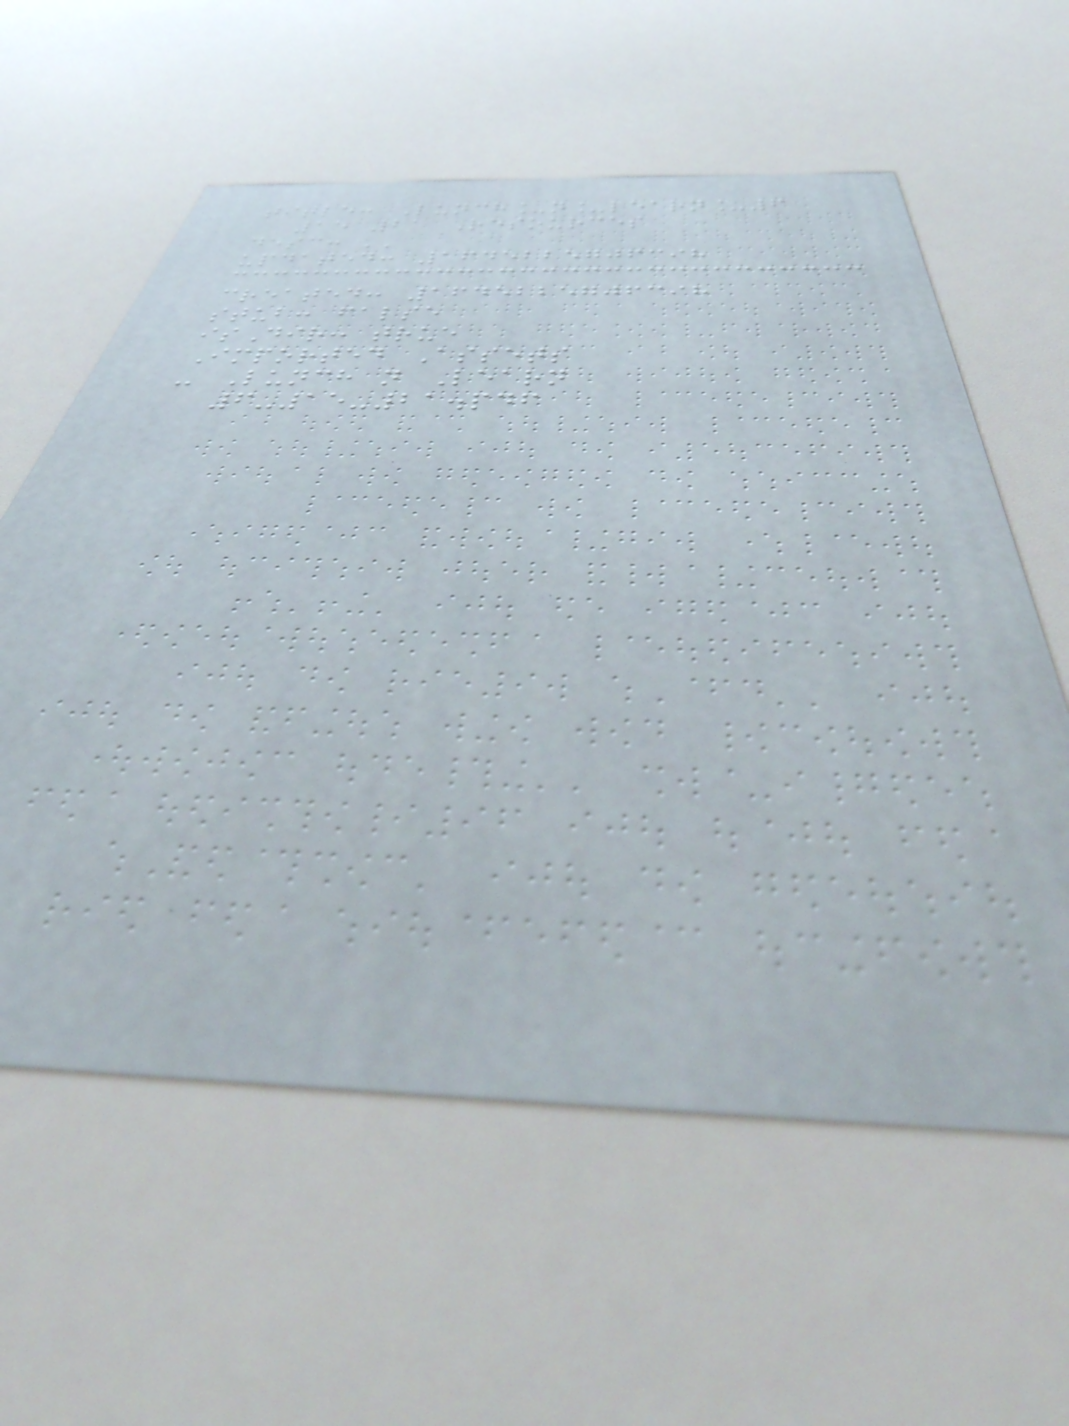title: Lunch_n_learn_6
15 21 Resources
desc: ''
updated: 1645225706398
created: 1645225706398
stub: false
isDir: true
Imported Assets
- Lunch n Learn
6-15-21.pdf
